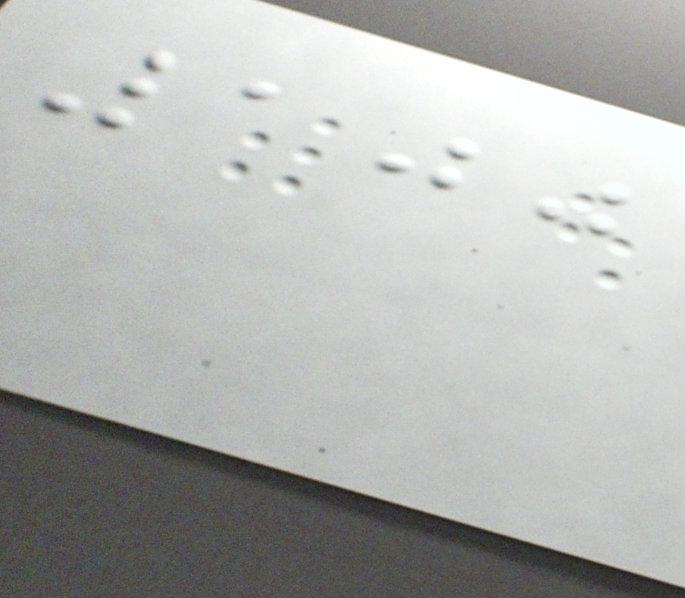100
